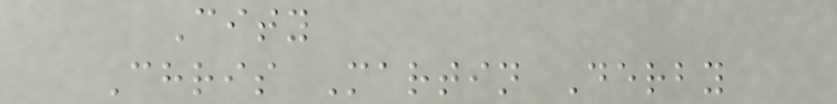City
Chris Martin Derby
